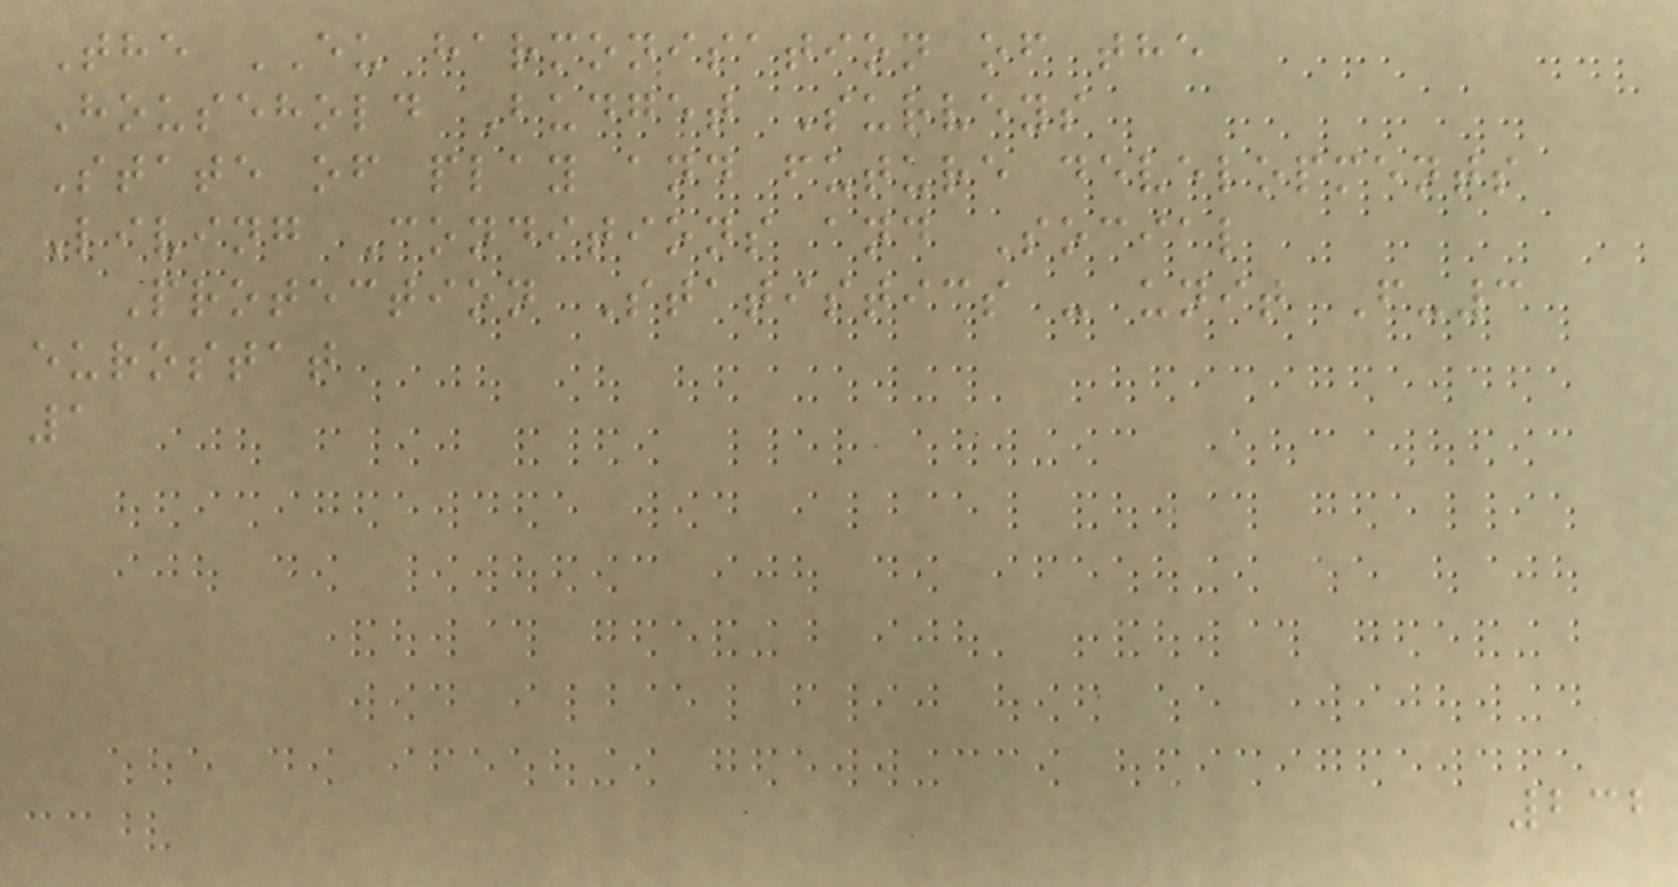The EU harmonisation of the
Household Budget Surveys
State of play and future developments
Living Conditions and Social
Protection Statistics - unit F-3
eurostat
1
232
